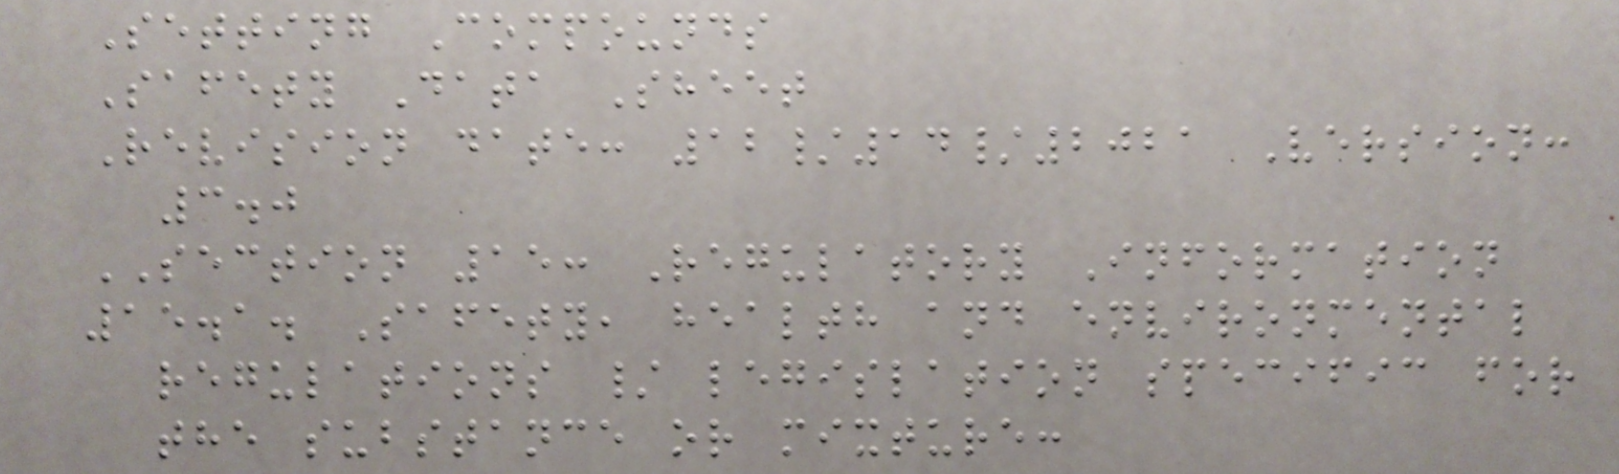Setting Compounds
Safety Data Sheet
Revision date: 12/14/2021 Version:
3.0
SECTION 15: Regulatory Information
15.1. Safety, health and environmental
regulations / legislation specific for
the substance or mixture:
